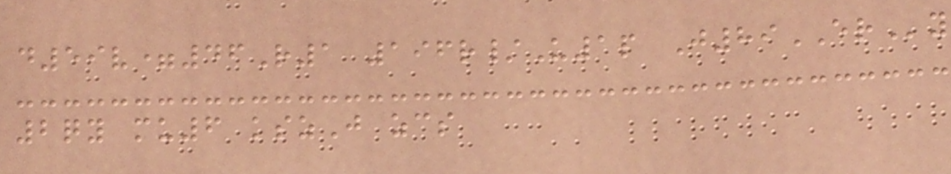d59v=46R1 196r/U1p J89ERy
2qy mu6 kszJ zcs
